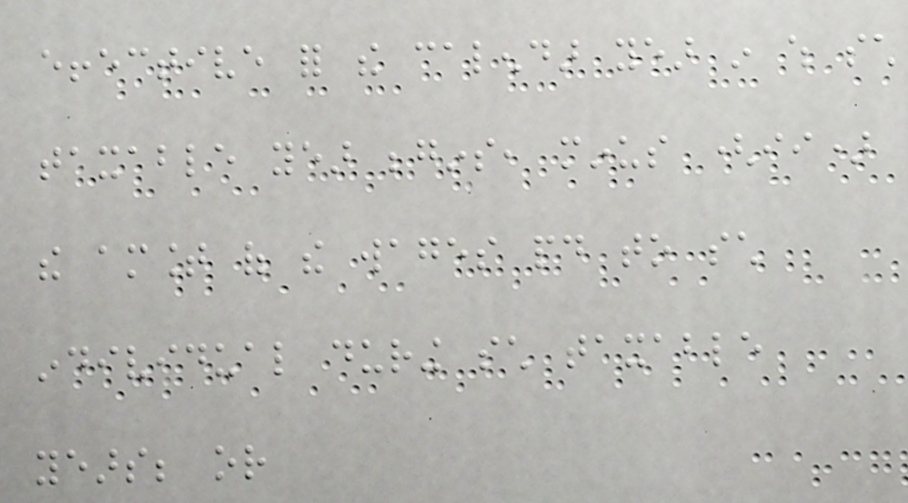effective for the calendar year in which such
taxable year begins, minus (ii)
the amount of the wages paid to such
individual during such taxable
years; or
